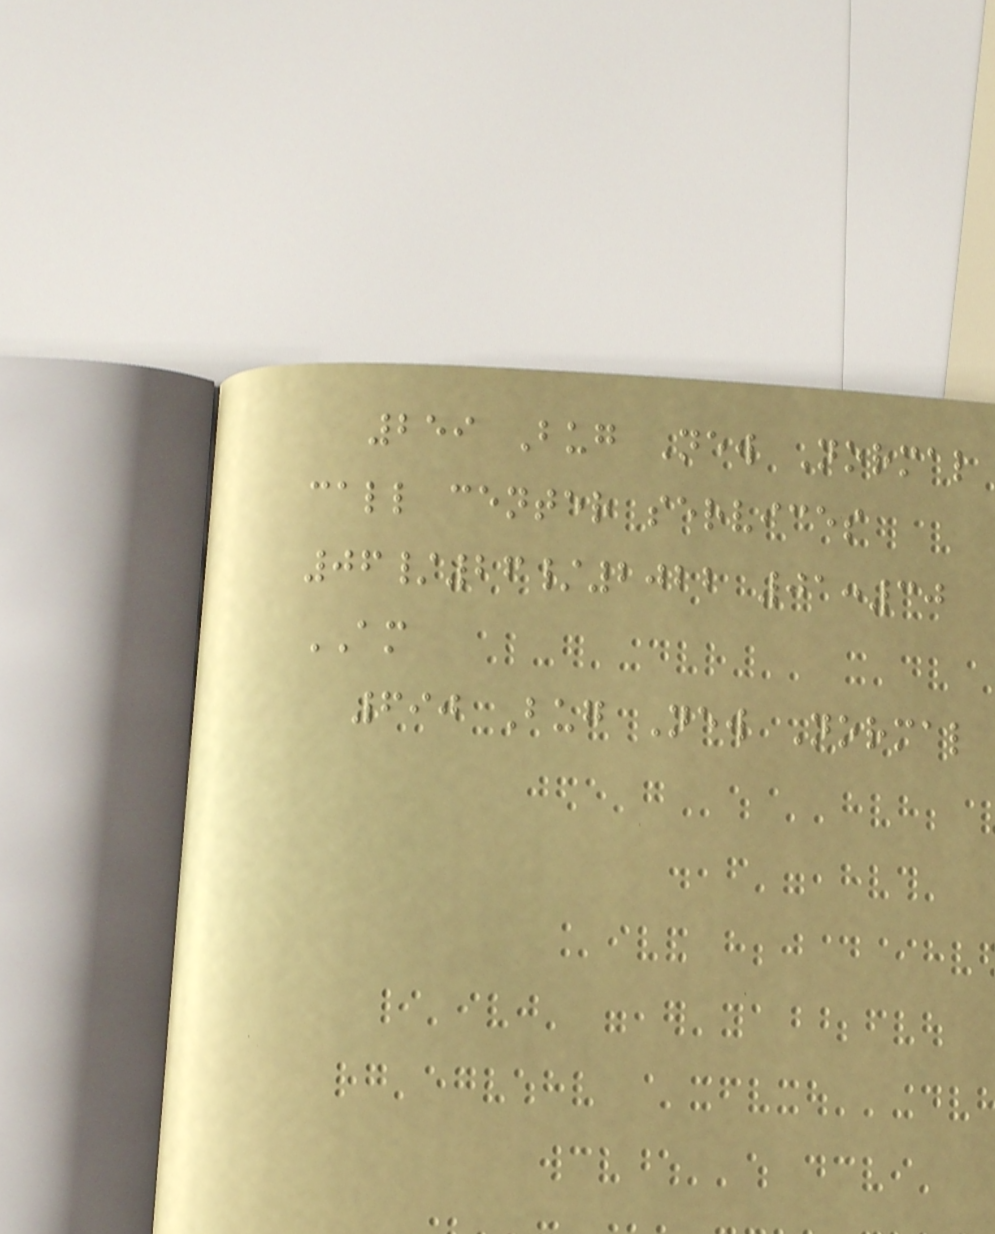259 Bug New Normal
call center services
06/26/2022 01:30
AM
690 Bug New Normal
